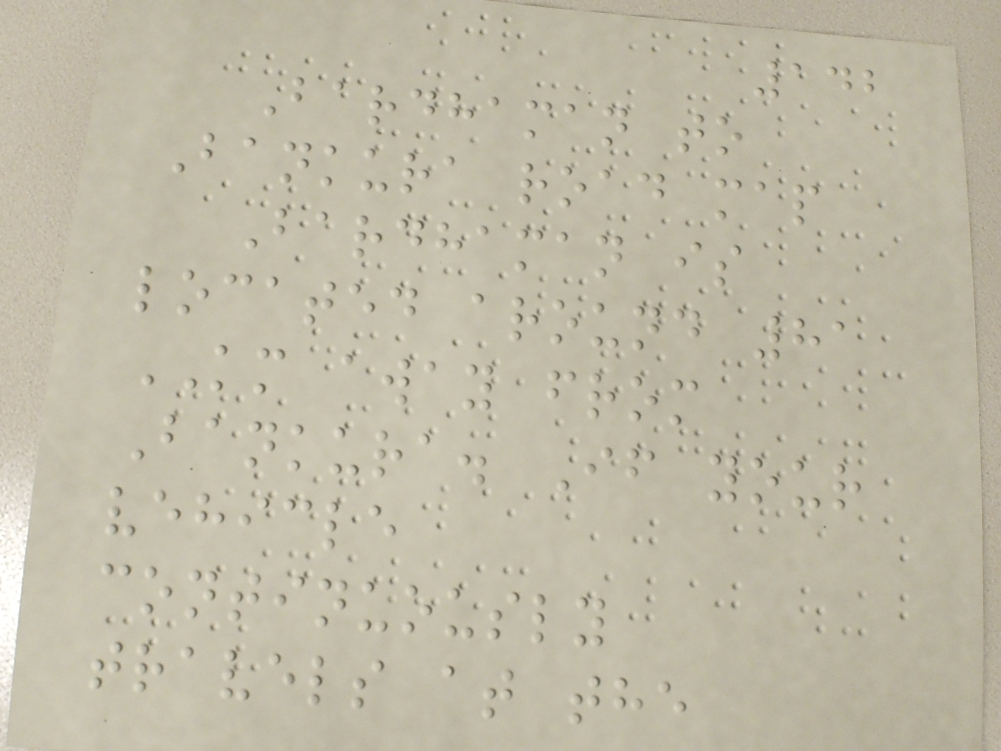142
Bardhaman to
Bankura road map
Bardhaman is
located around 81
KM away from
Bankura. If your
vehicle
continuously
travels at the
